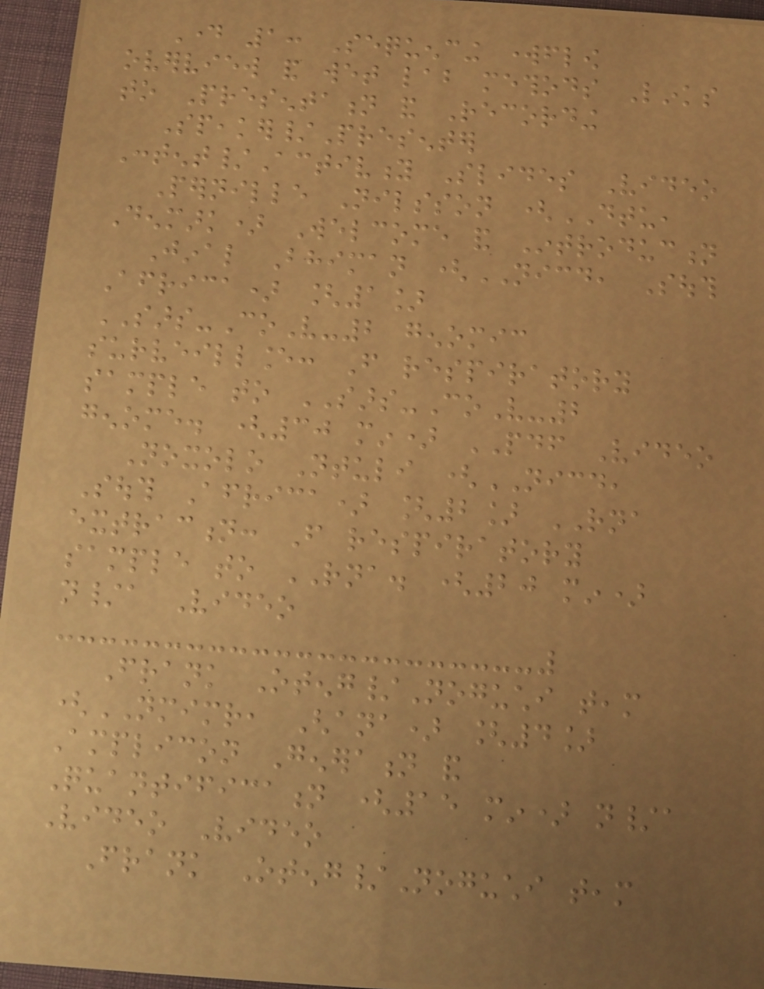Day 1: Sequencing workflow
overview and wet lab methods Links
to Presentation and Recording
Speaker/Presenter
Content/Activity Slides Video
Pernille Nilsson (DTU,
Denmark) Welcome and Introduction
Jinal Bhiman (NICD, South
Africa) [1]
SARS-CoV-2 genomic
surveillance: From respiratory
sample to SARS-CoV-2
genome. (30 min) PDF Video
Noxolo Ntuli (NICD,
South Africa) [2] RNA
extraction: From respiratory
sample to RNA. (20 min)
n/a Video
Frank Oteng/Noguchi team
(NMIMR, Ghana) [4]
Amplicon Generation and
Quantification (15 min) n/a
Video Video
Frank Oteng/Noguchi team
